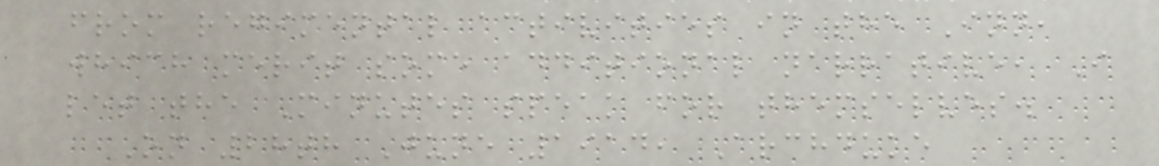from regimental activities in the Inn,
which merit some additional narrative, I
let the Minutes speak for themselves.
On 28th June 1914, Archduke
